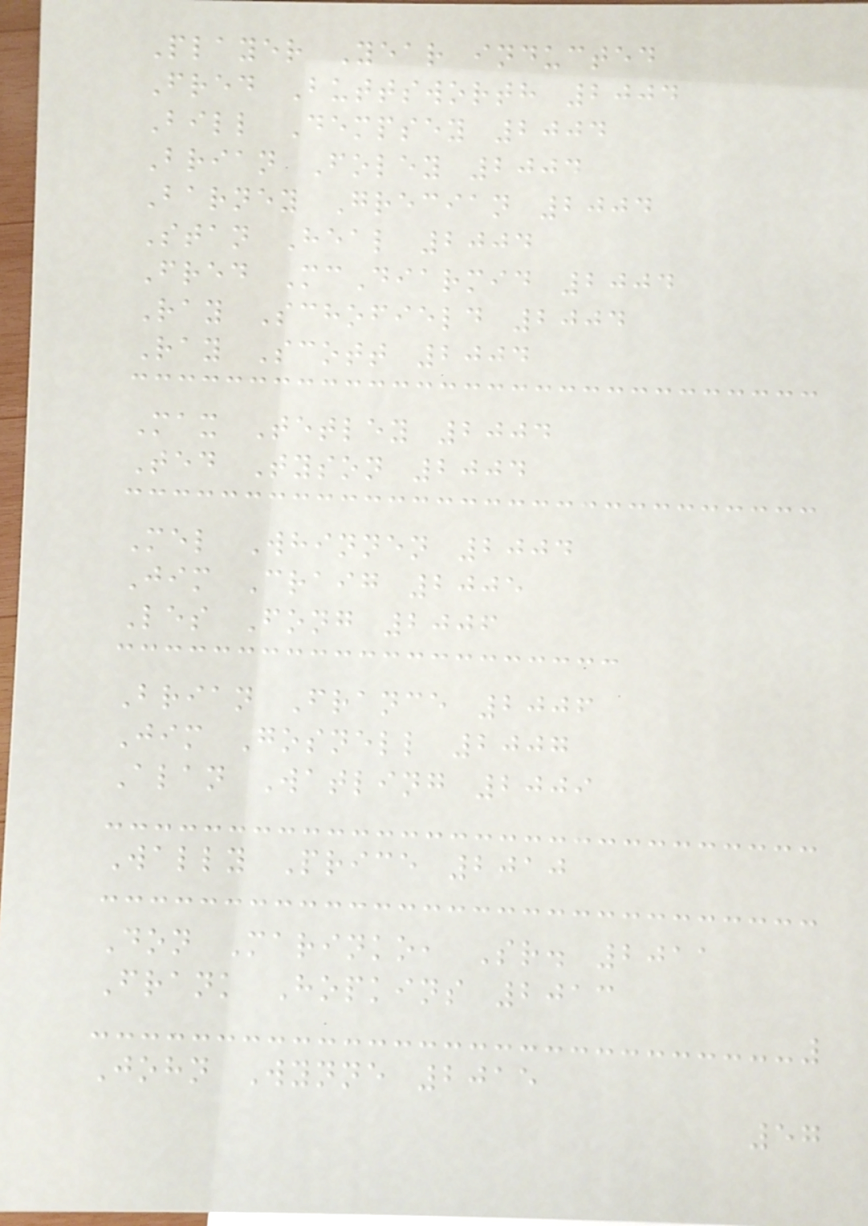Player Year inducted
Fred Buttsworth 2004
Bill Dempsey 2004
Brian Foley 2004
Barney Grecian 2004
Stan Heal 2004
Fred McDiarmid 2004
Ray Schofield 2004
Ray Scott 2004
Max Tetley 2004
Ted Tyson 2004
Mel Whinnen 2004
Jim Craig 2005
Les Fong 2006
Brian France 2006
Jim Gosnell 2007
Alan Watling 2009
Wally Price 2010
Don Marinko, Sr. 2011
Frank Hopkins 2013
John Wynne 2015
57
